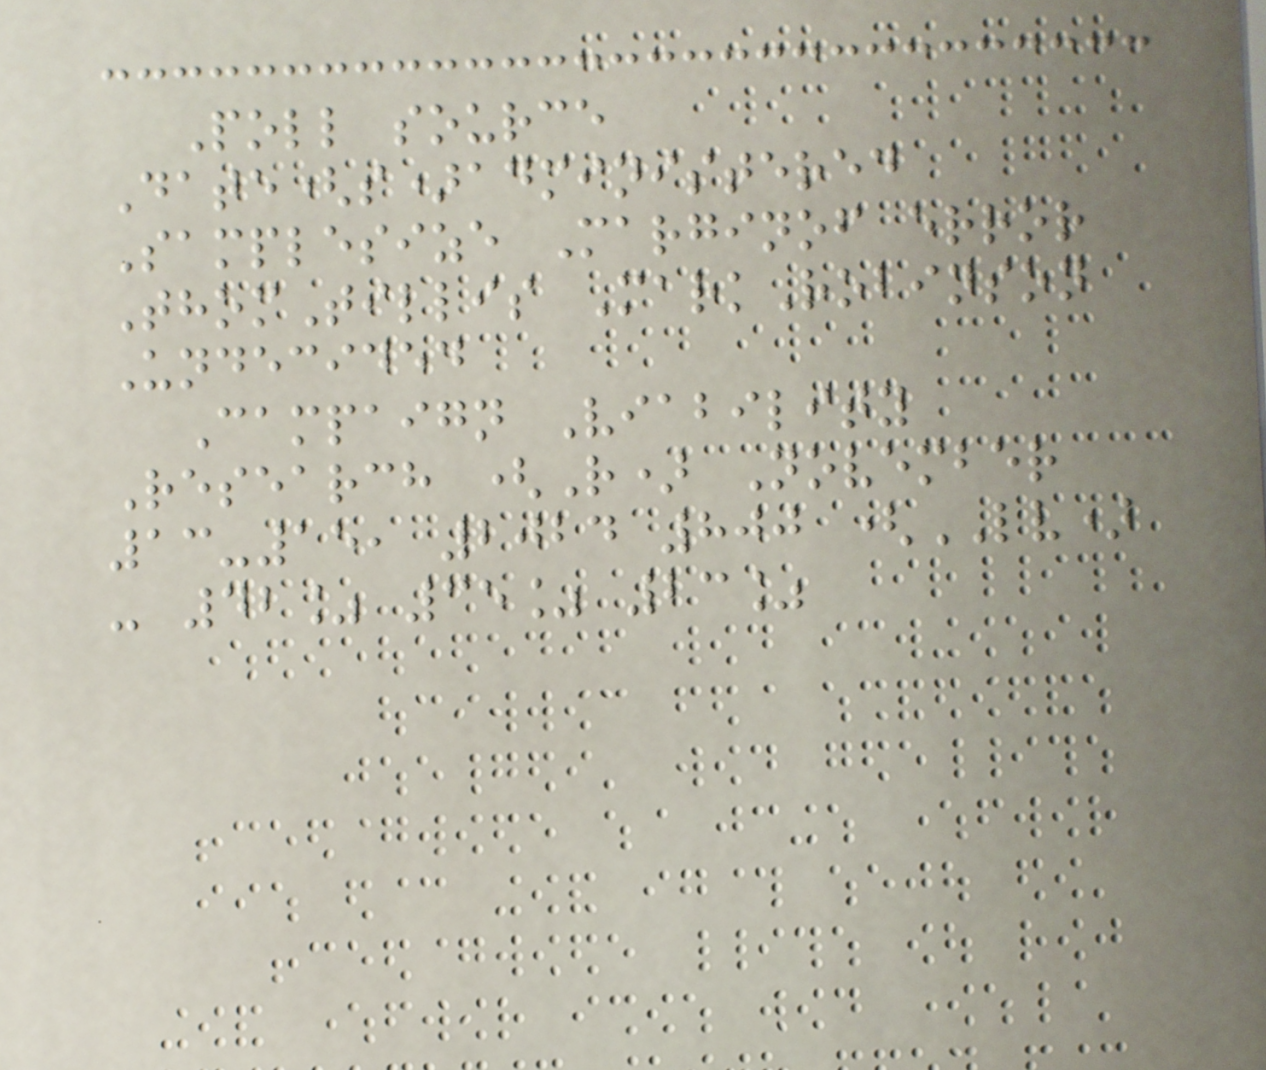Poll source
Date(s)administered
Samplesize Marginof error
ThomTillis MarkRobinson
Undecided
Campaign Viability
Research (R) November
13-15, 2024 800 (LV)
- 42% 35% 23%
